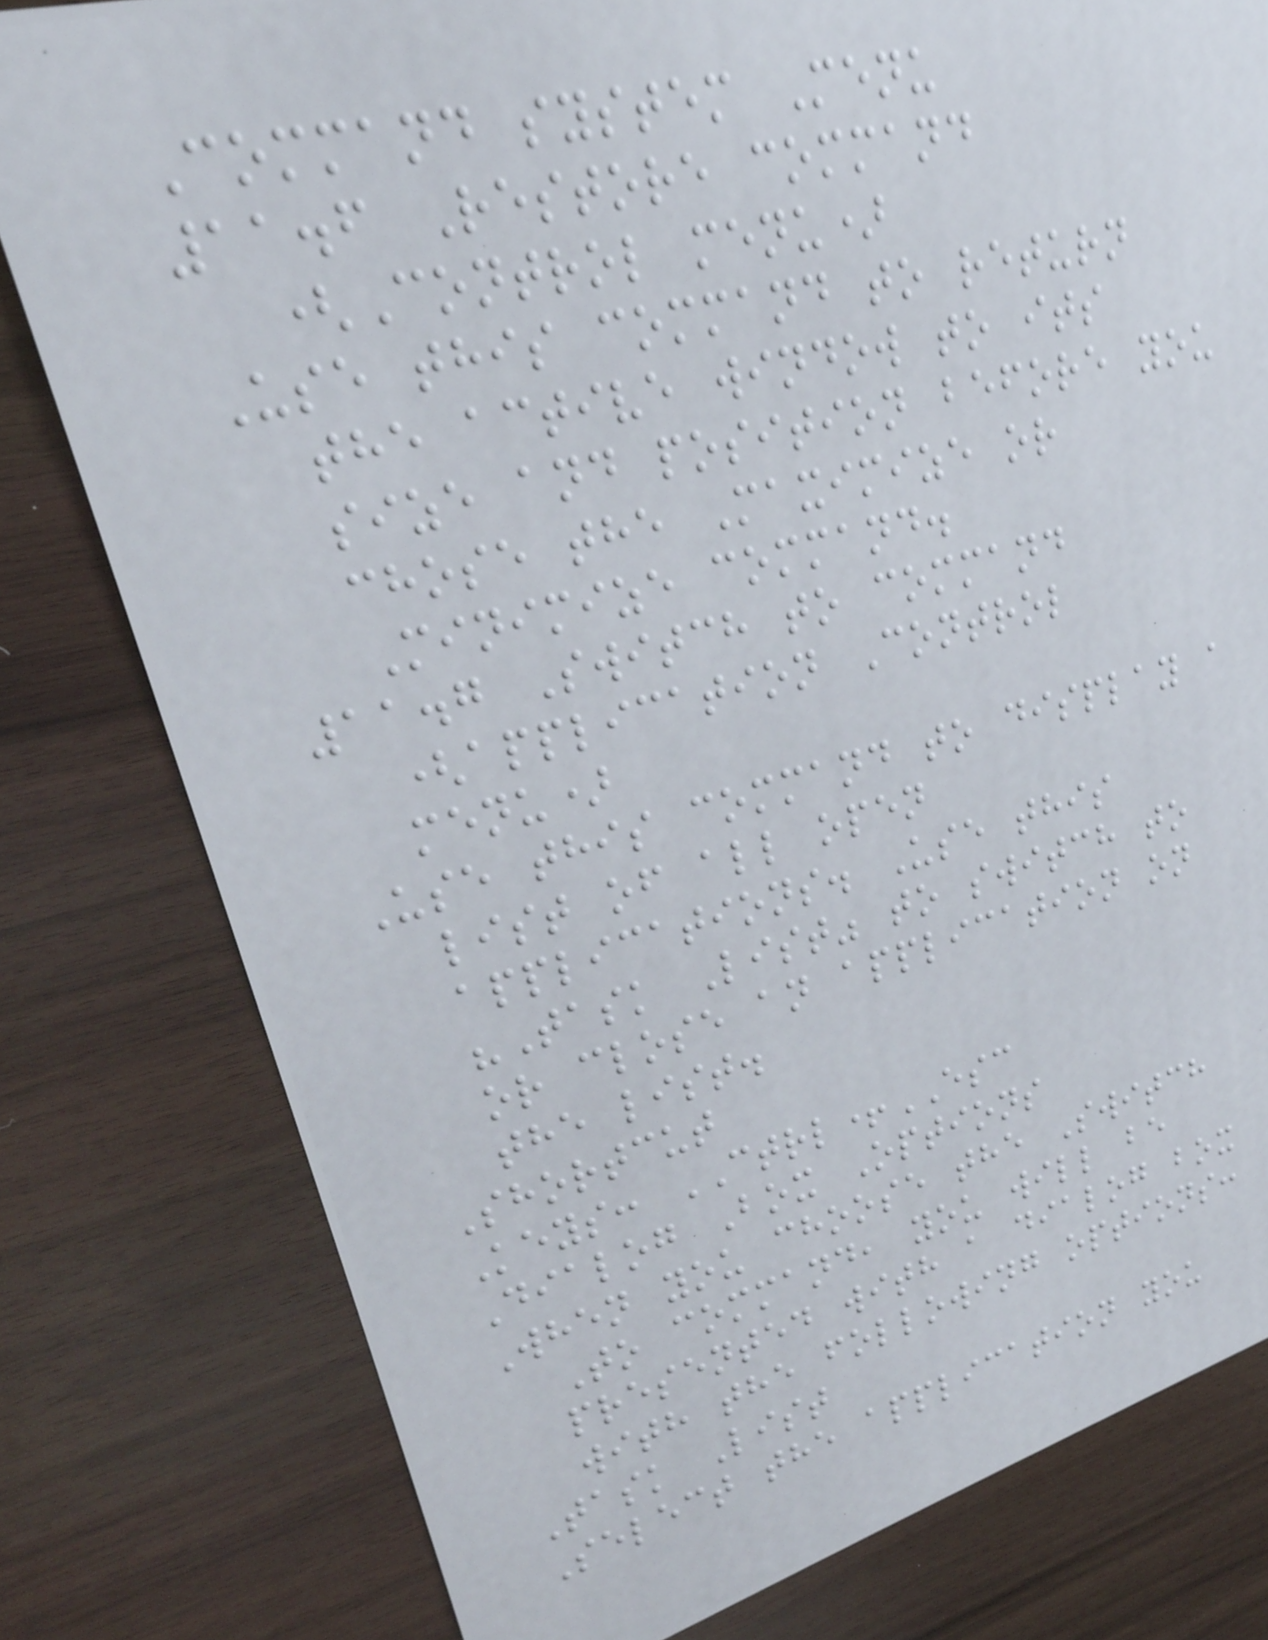Command system Menu
11.6 Restore command
(Control menu)
Use this command to return
the active window to its
size and position before you
chose the Maximize or
Minimize command.
11.7 Switch to command
(application Control
menu)
Use this command to display a
list of all open
applications. Use this
"Task List" to switch to
or close an application on
the list.
Shortcut
Keys: CTRL+ESC
Dialog Box Options
When you choose the Switch
To command, you will be
presented with a dialog box
with the following options:
Task List
Select the application you
